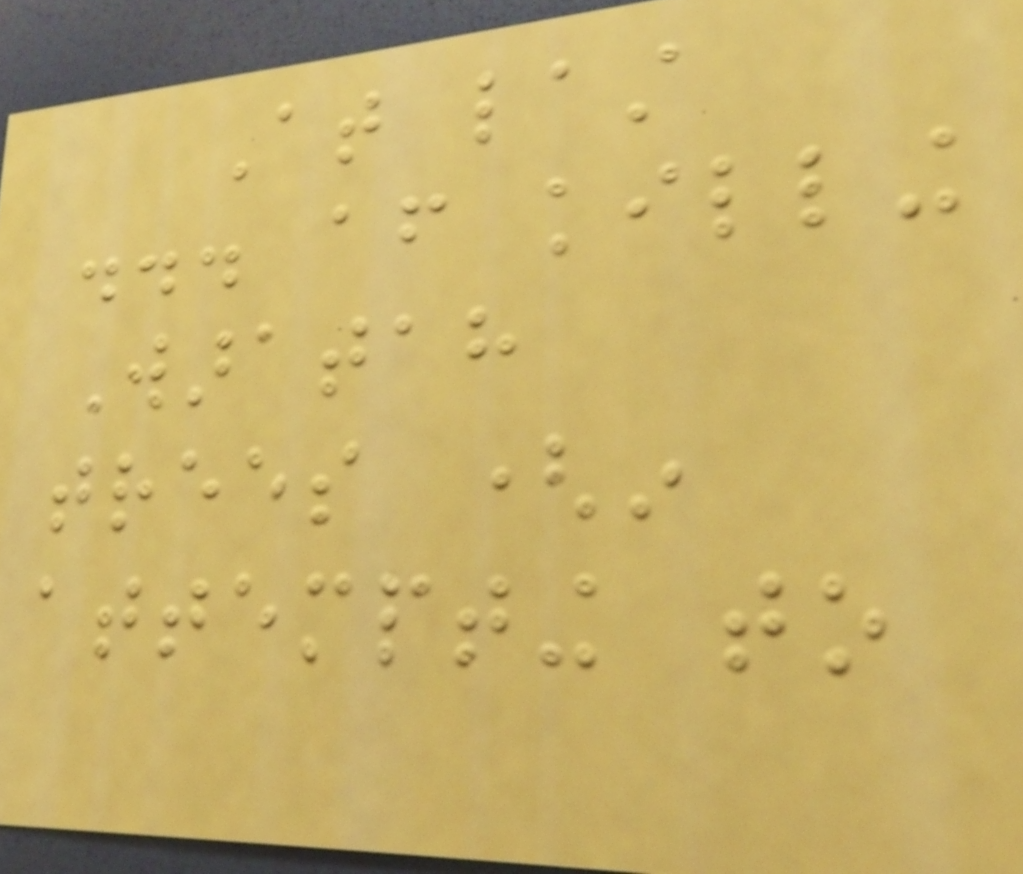At last
... after killing
Waratah
trees (in
attempting to
